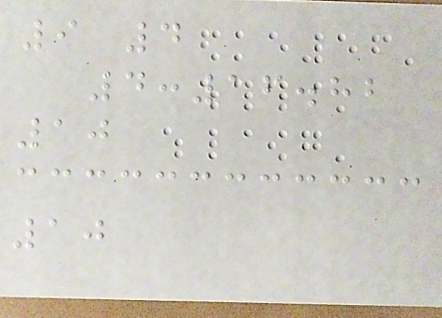9 4
4:16.82
10
10
